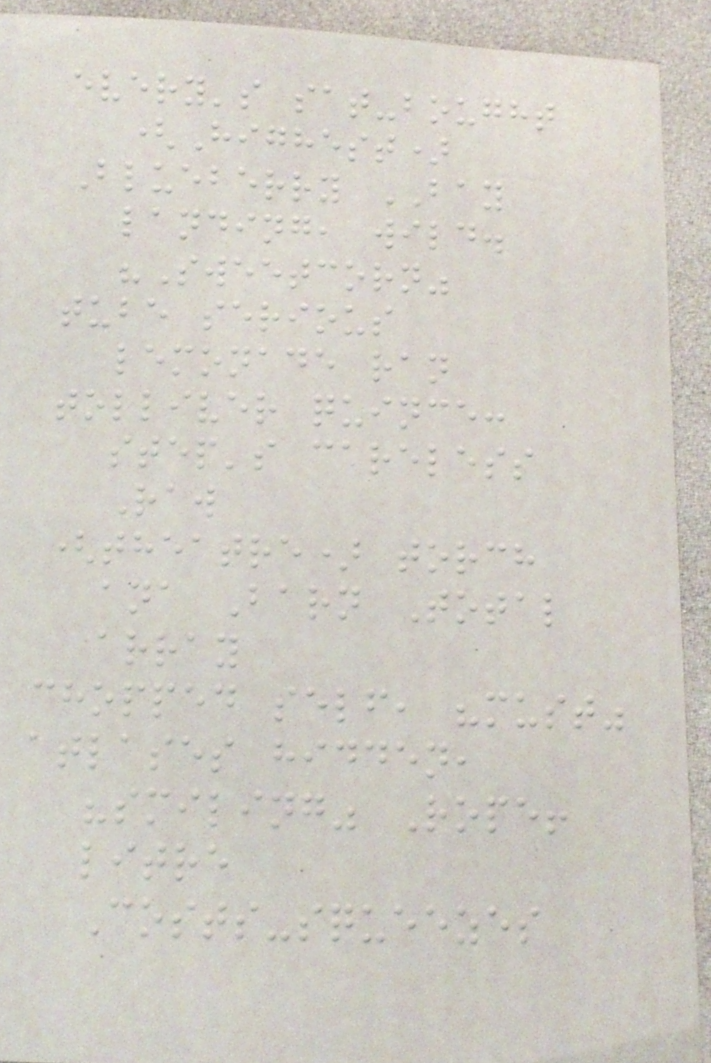every's sat-bought
(Highest)
Blueberry BAY
landing, wild.
"Sweetcorn"
tube serious
lemonade ran
tolliver quince:
step's careless
Raw
(theatre) torch
ana Barn Total
array
chopped self, "must"
atlases hidden,
"smiling" Rope!
litre
Costs-squeezes
